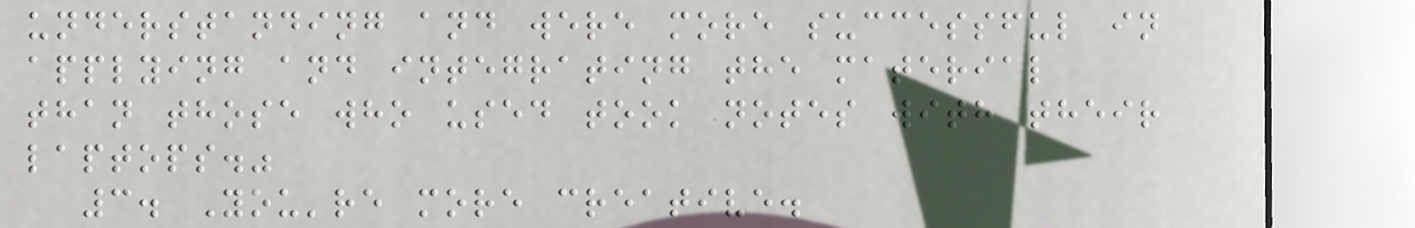understanding and were more successful in
applying and integrating the material
than those who used took notes with their
laptops."
3. You're more creative.
